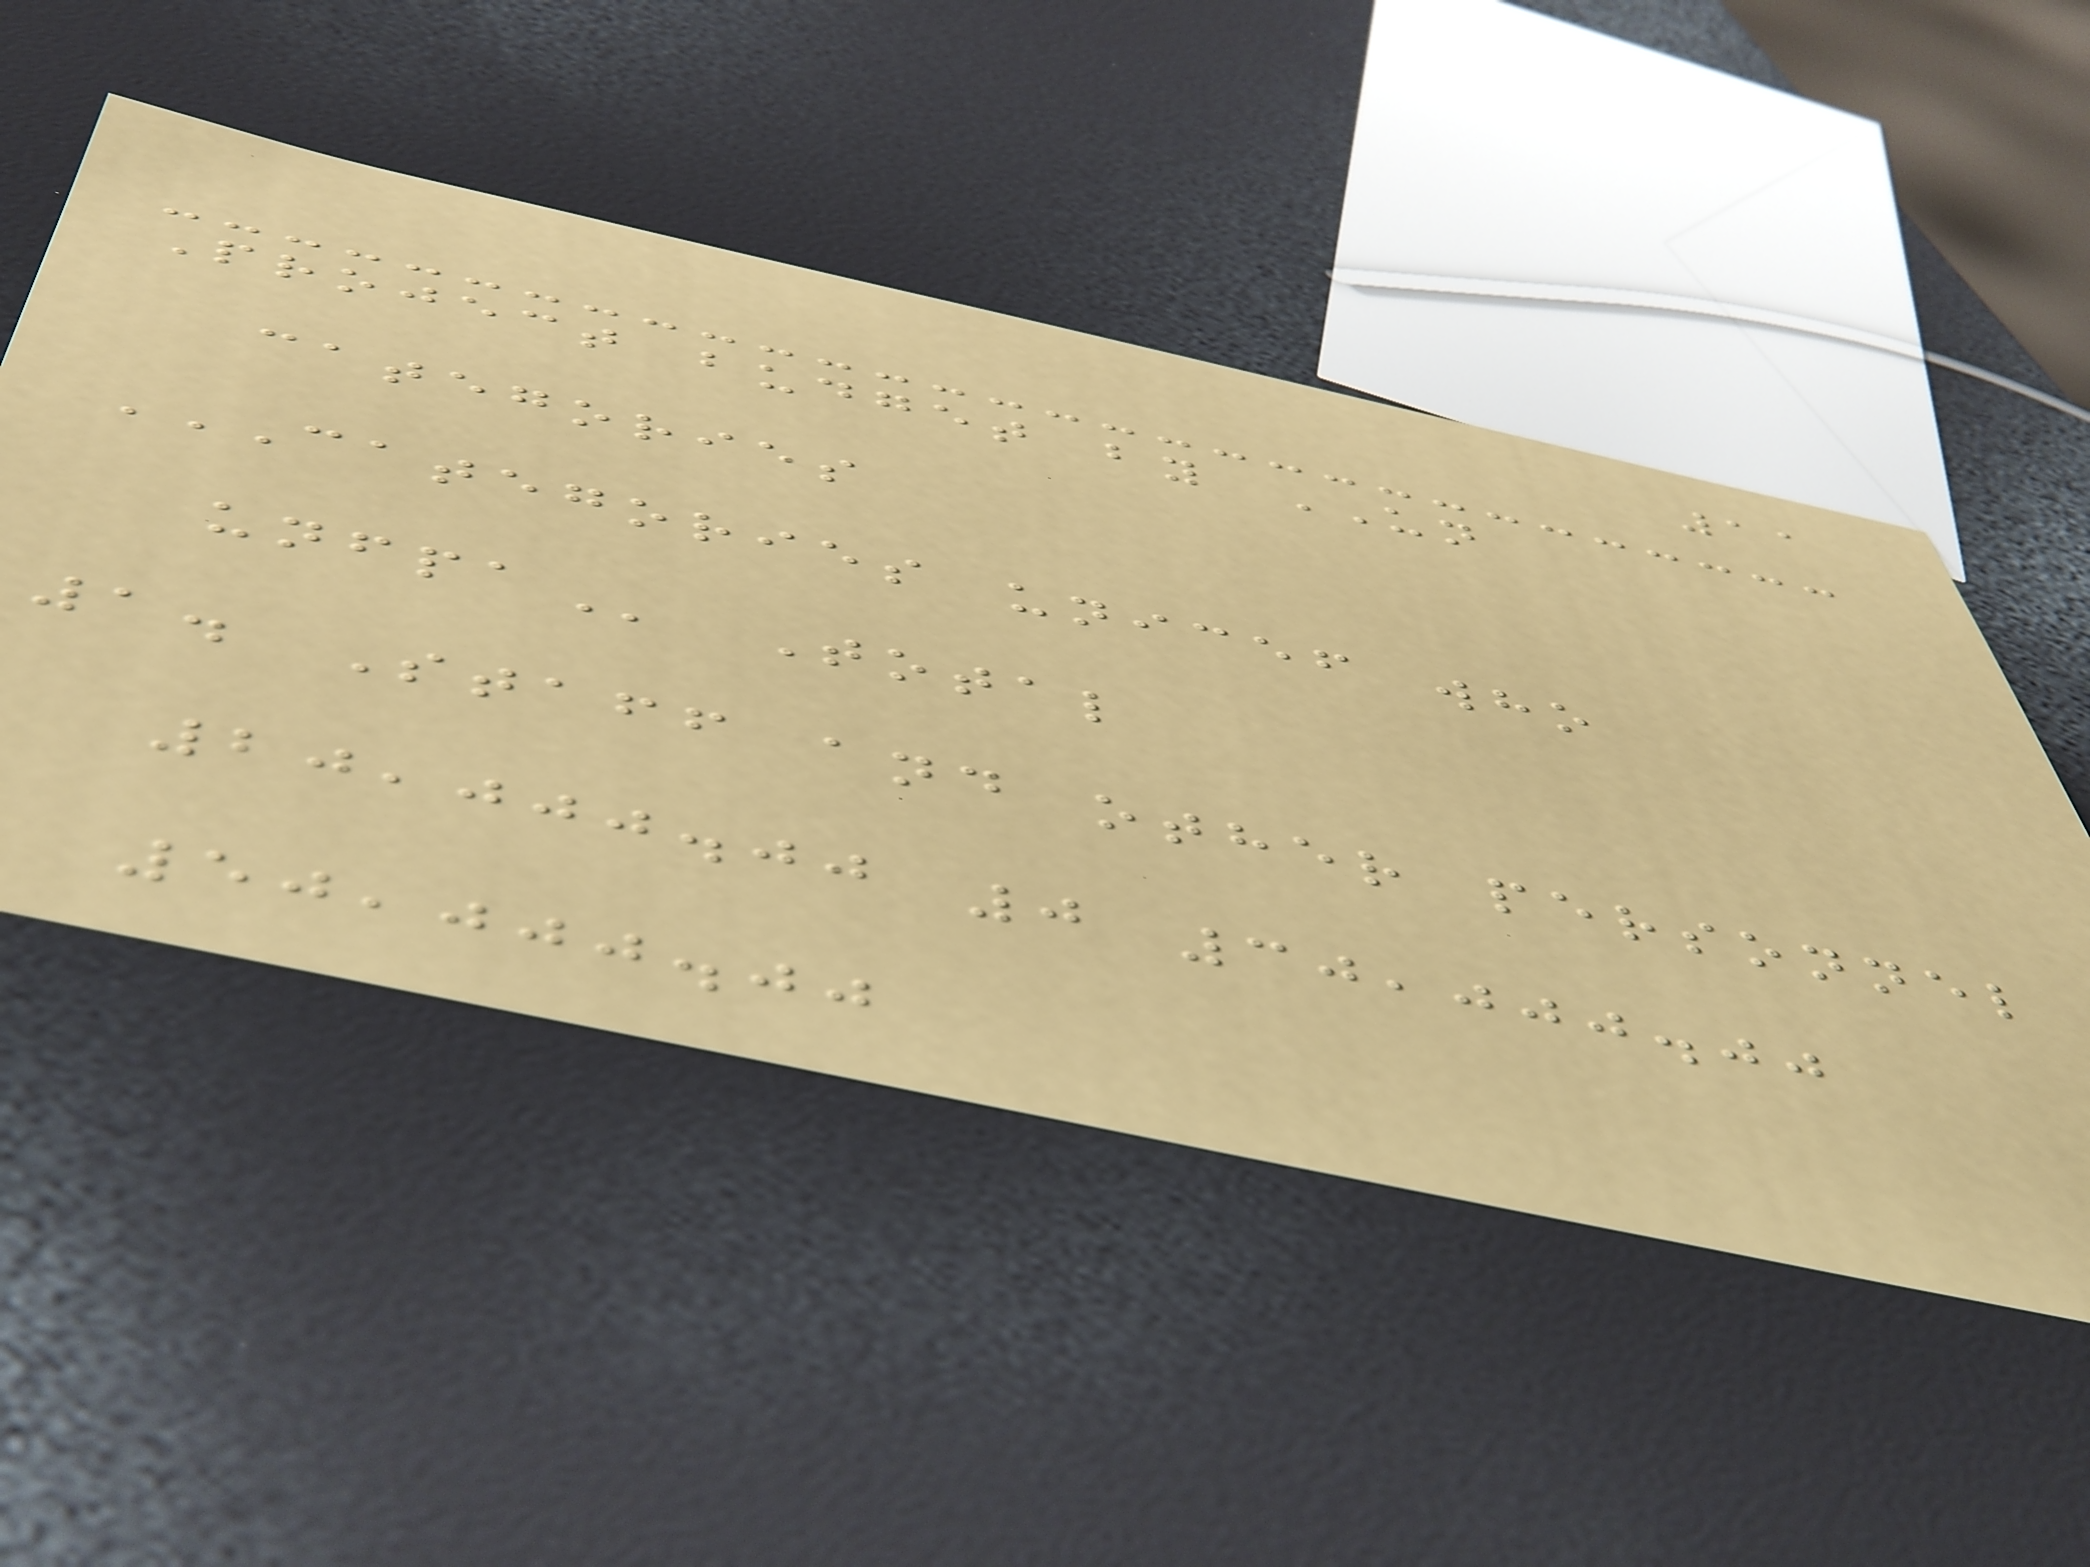11
Project budget by UN
categories
CATEGORIES UNICEF WHO
UNFPA Total
1. Staff and other personnel
20,000.00 0 30,000.00
50,000.00
